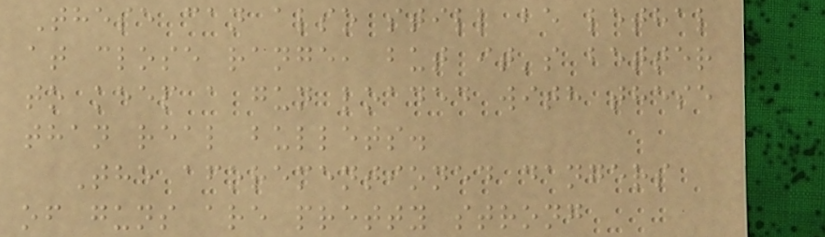These can also still be lethal
at close range, but it's better
to keep a gun loaded with these
than real bullets.
The aforementioned dangers
of guns are pretty strong
